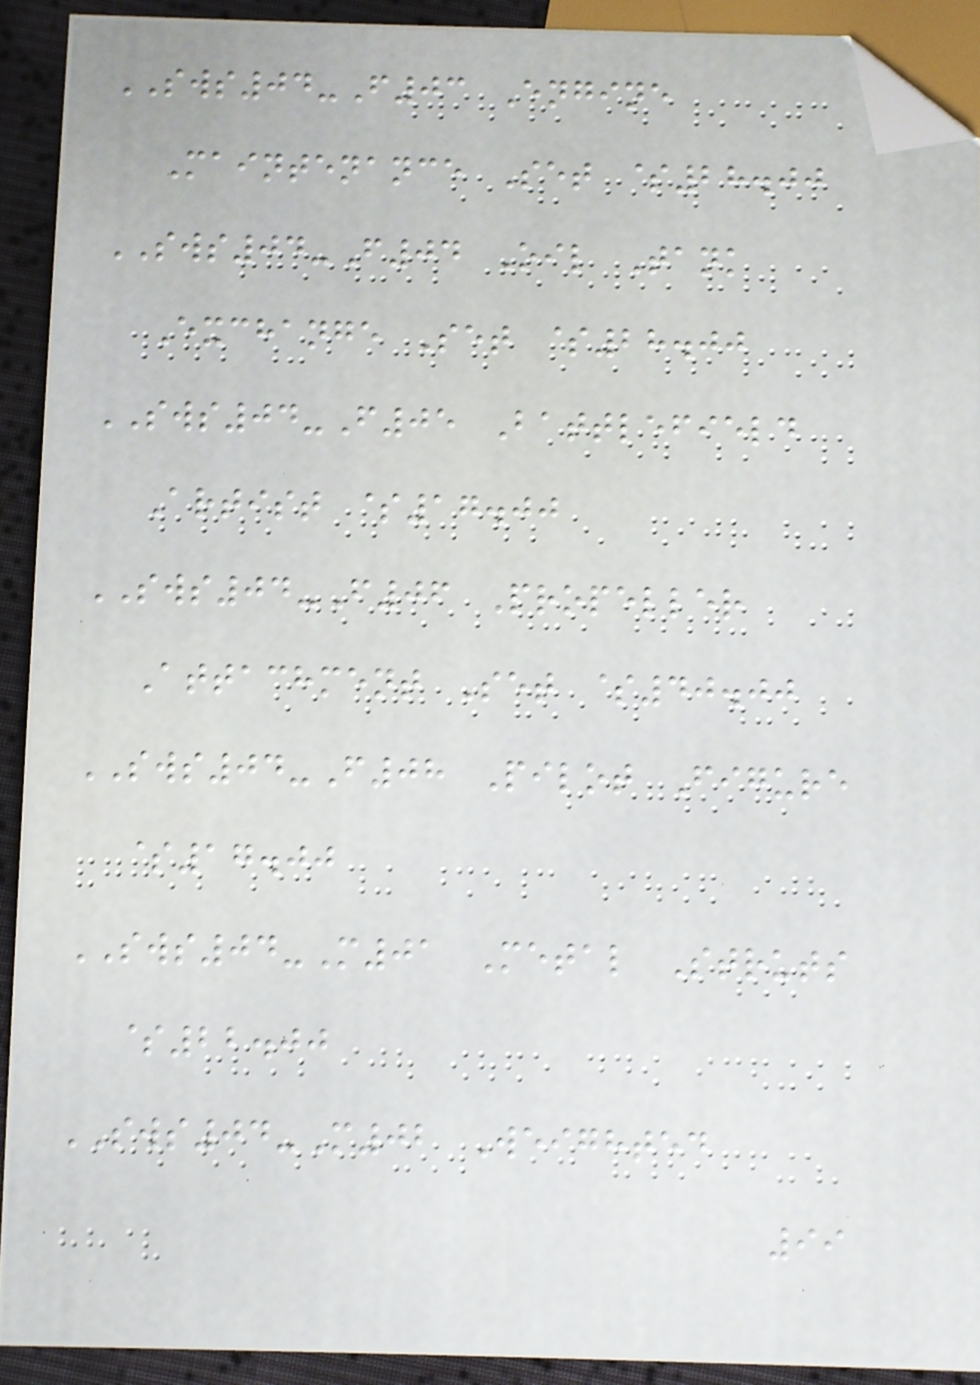SWS04-F03 Engine
Maintenance Set $28.00
SWS04-F04 Oil Tank
Exchange Set $28.00
SWS04-F05 Battlefield
Artist $17.00
SWS04-F06 Propeller
Attachment Set $40.00
SWS04-F08 Pilot Figure
$17.00
SWS04-M01 Metal Struts
$22.00
SWS04-M02 Weighted
99
